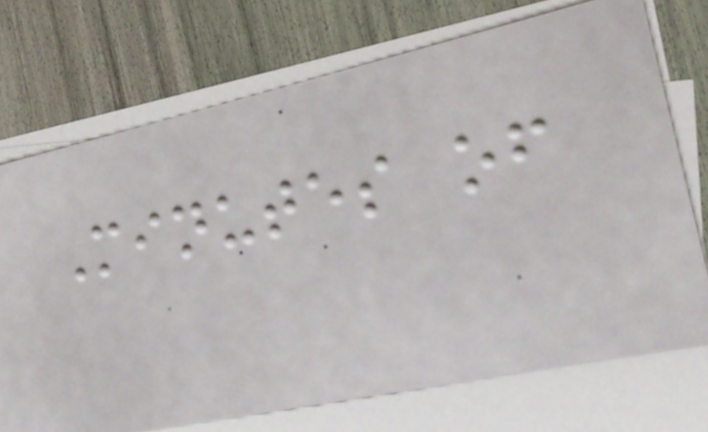Minutes of
